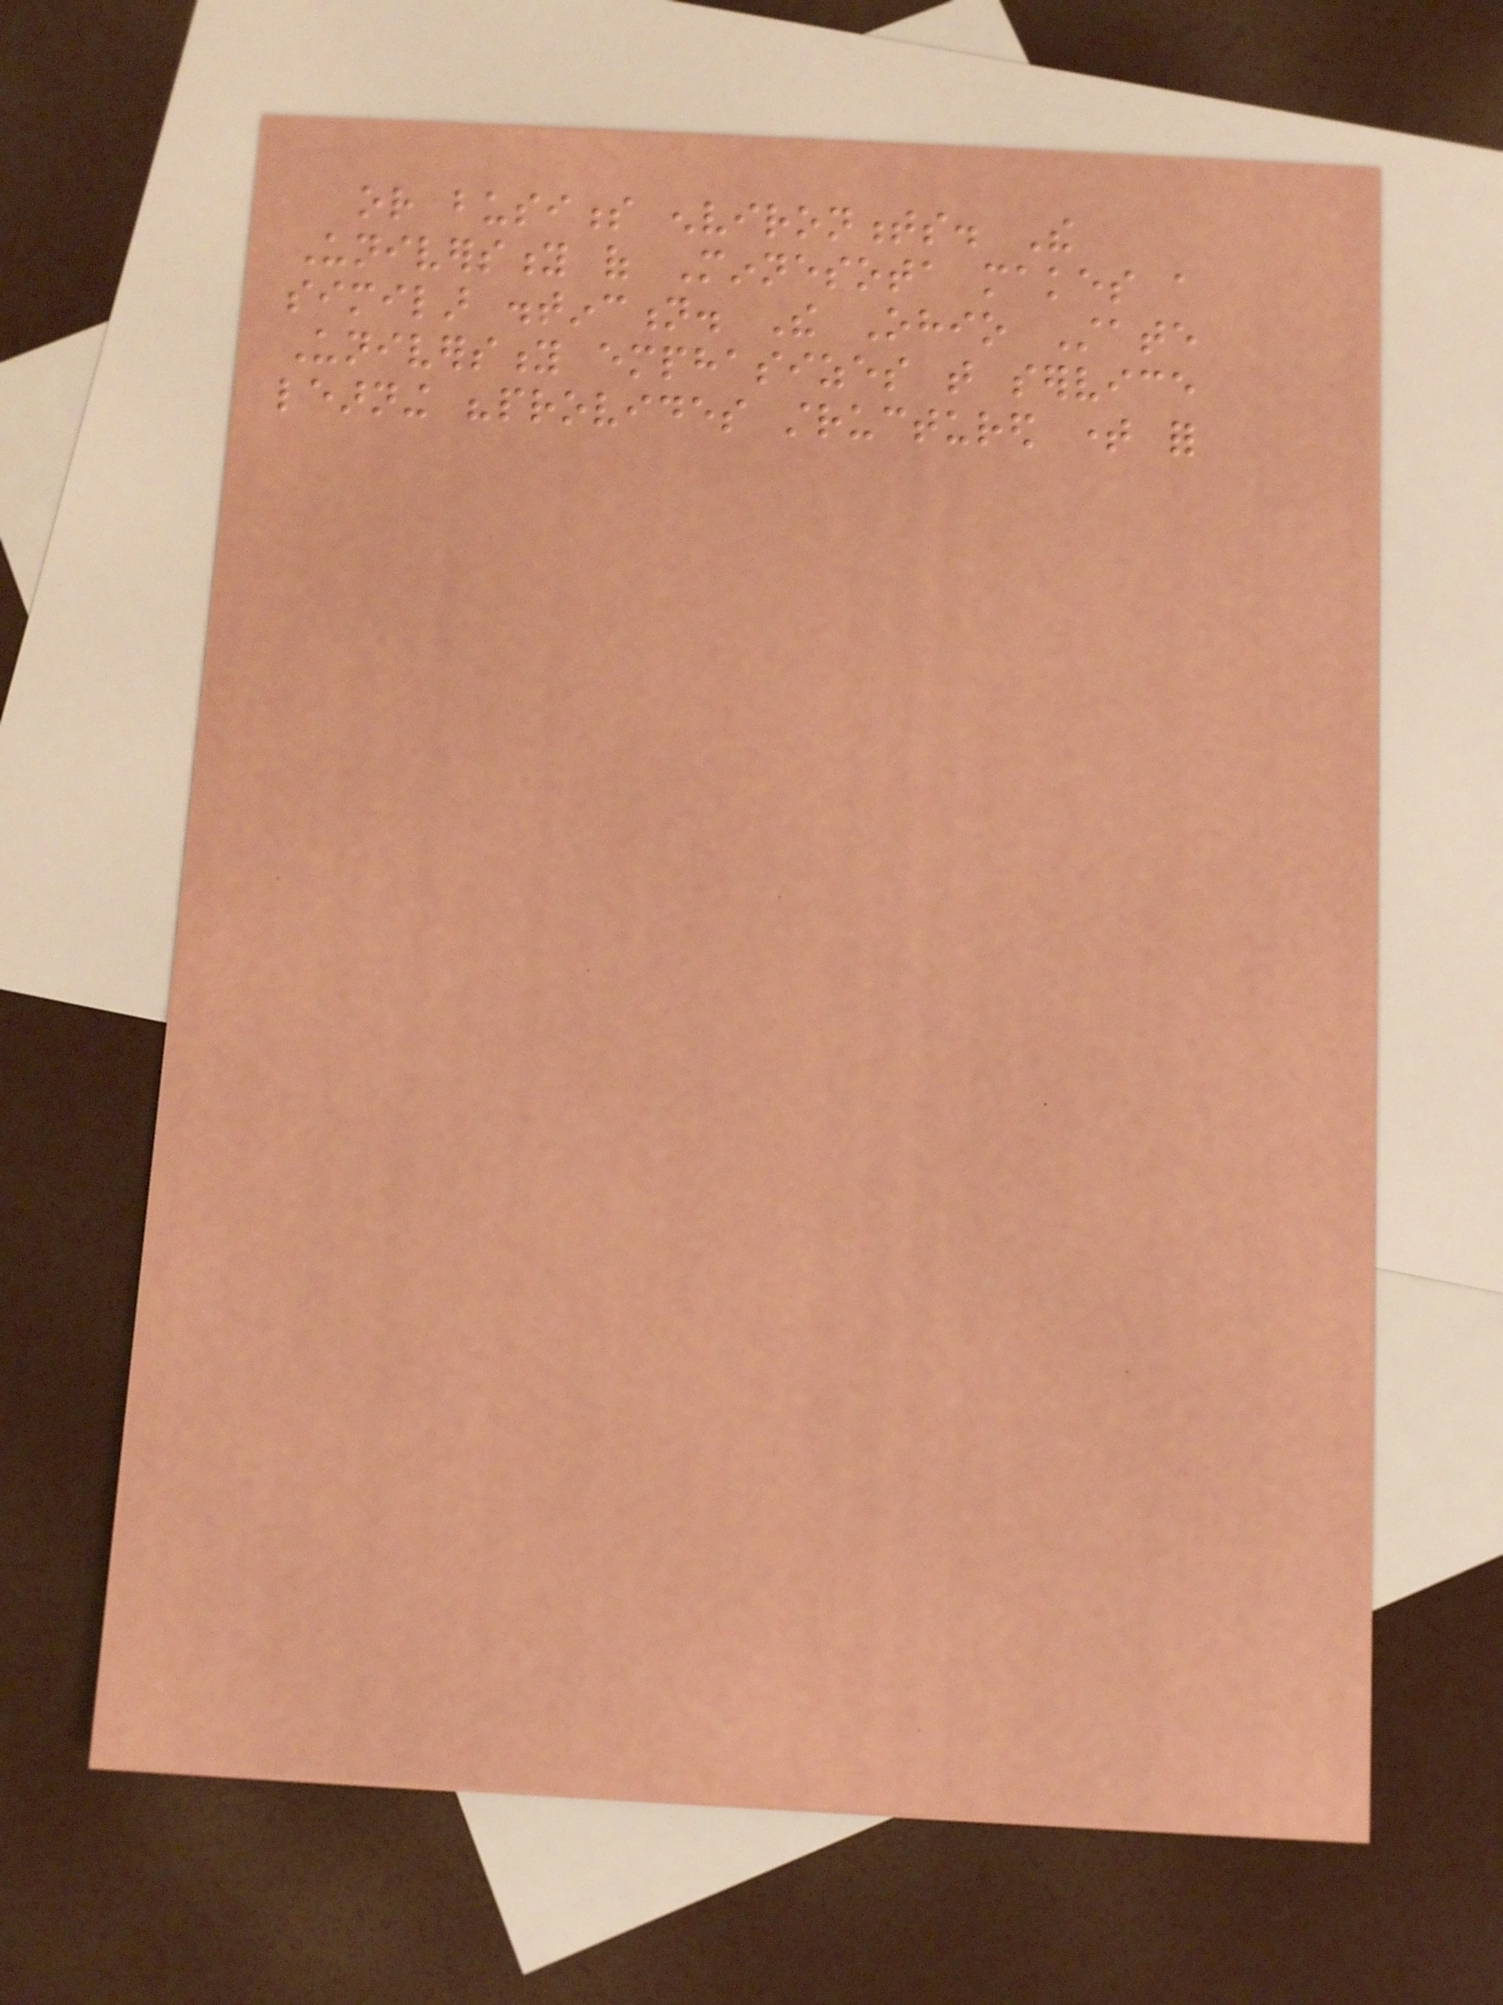or business environments. The
University of Minnesota makes a
similar distinction. The Ohio State
University emphasizes that service
learning "provides structured time for
